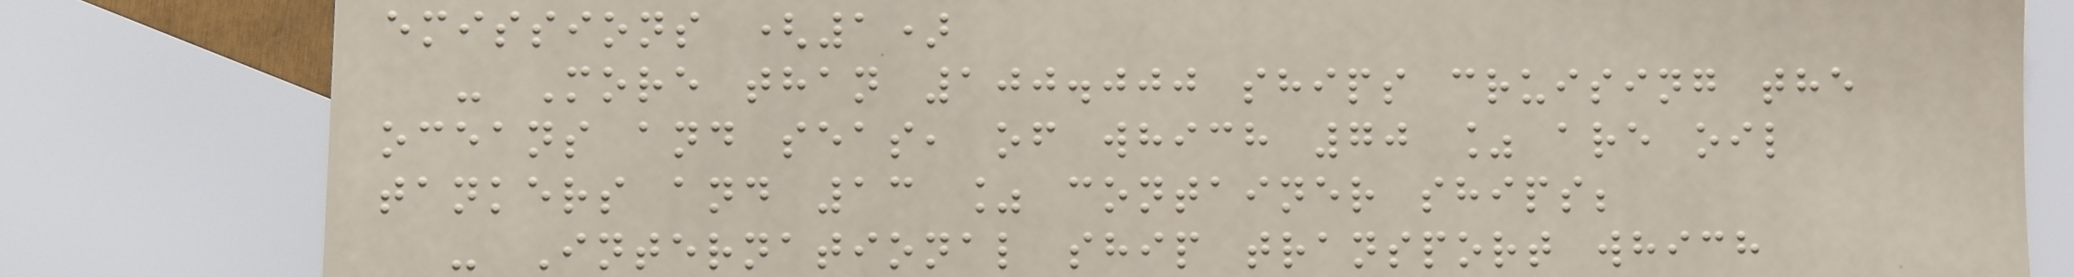emissions (1)
- More than 100.000 ships cruising the
oceans and seas, of which 70 % are oil
tankers and 13 % container ships;
- International ship transport which
